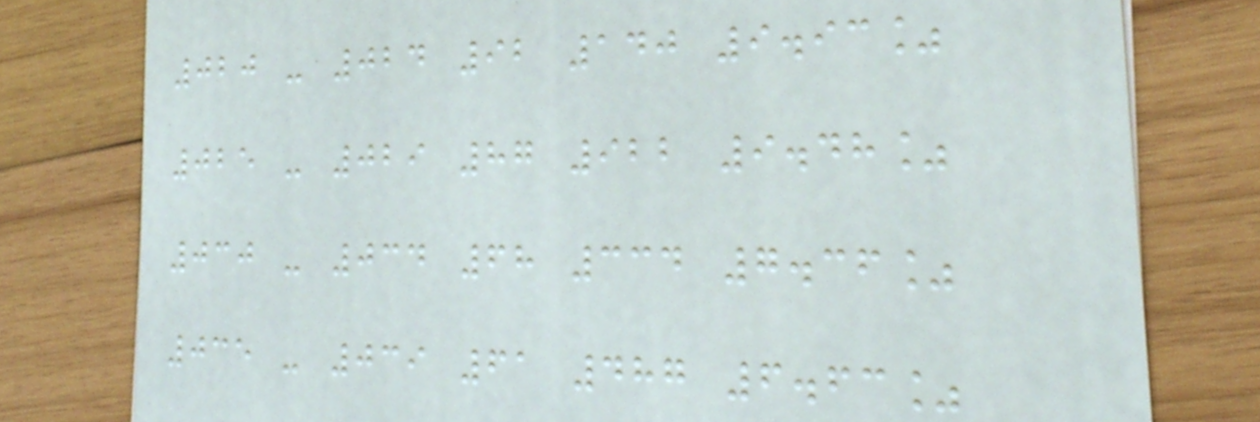020 - 024 92 140 9.93%
025 - 029 87 922 9.48%
030 - 034 68 334 7.36%
035 - 039 61 487 6.63%
